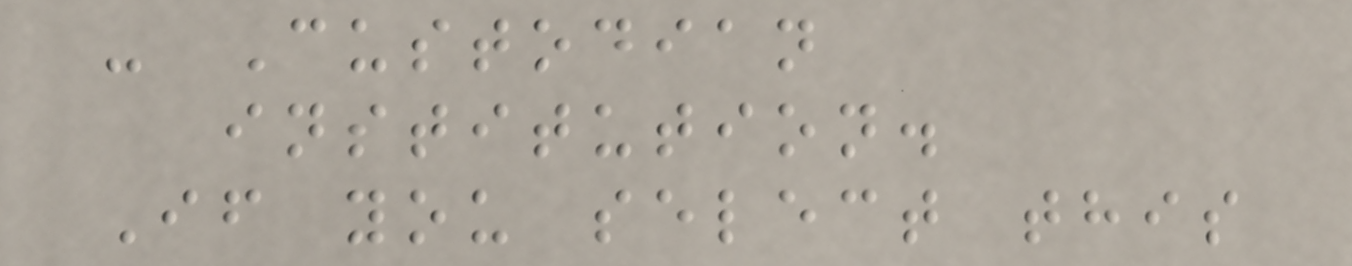- Custodian
institution.
If you select this
